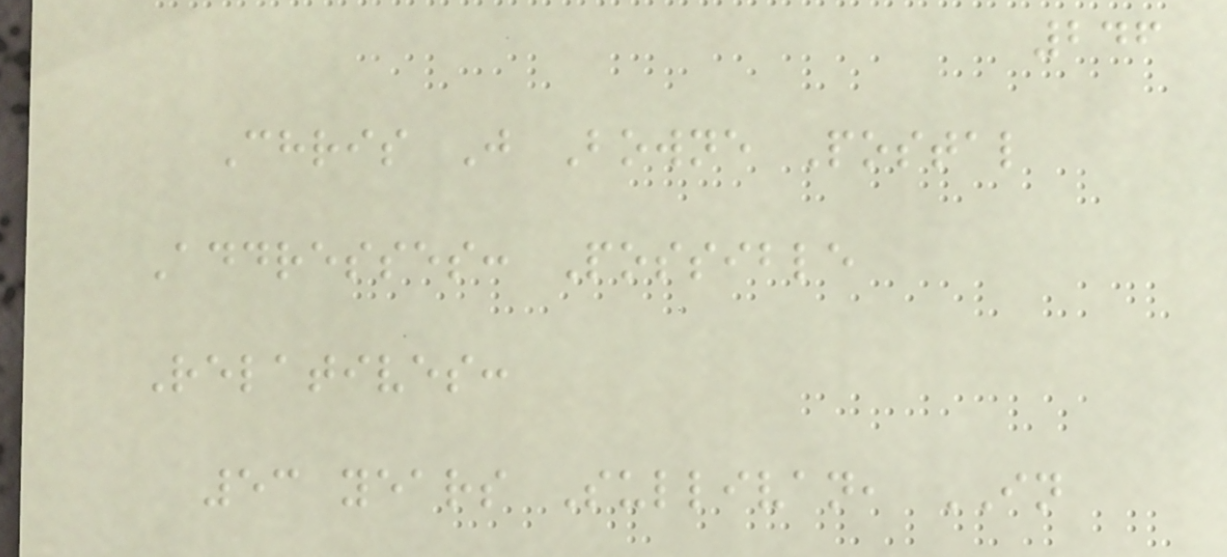246
Chris J Bowne Postal
Addresses: Possible
Relatives:
53 years Sullivan, IN
